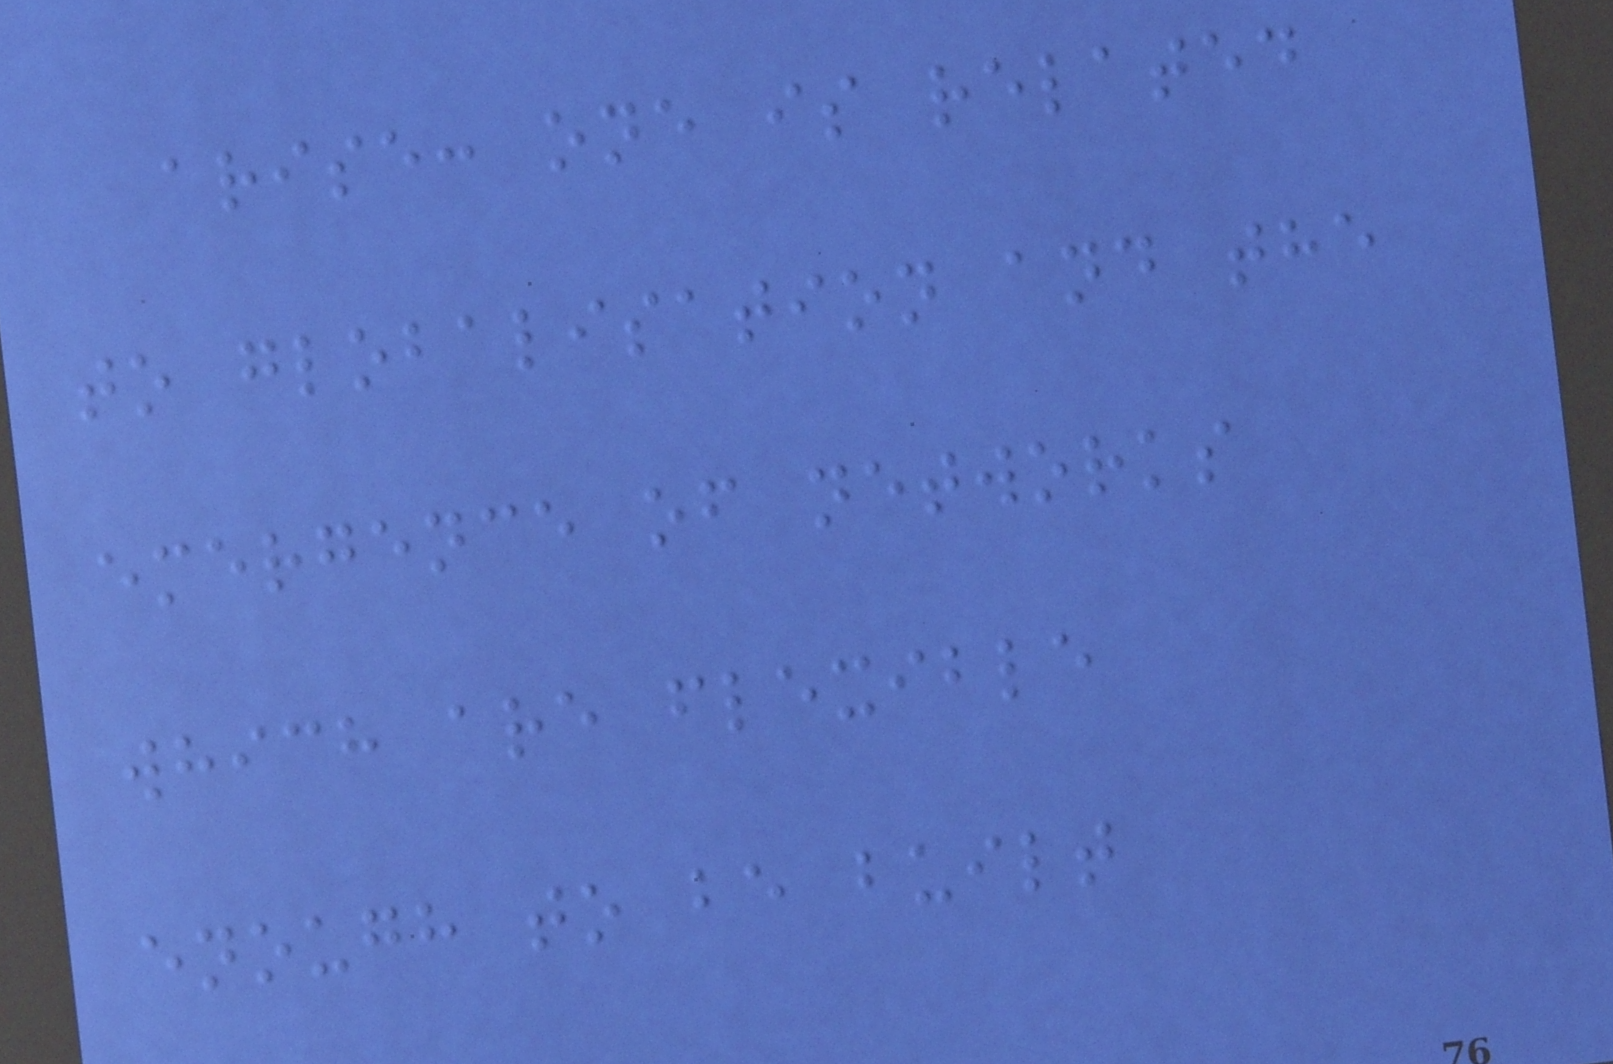arise: one is related
to globalisation and the
emergence of networks
which are flexible
enough to be built
